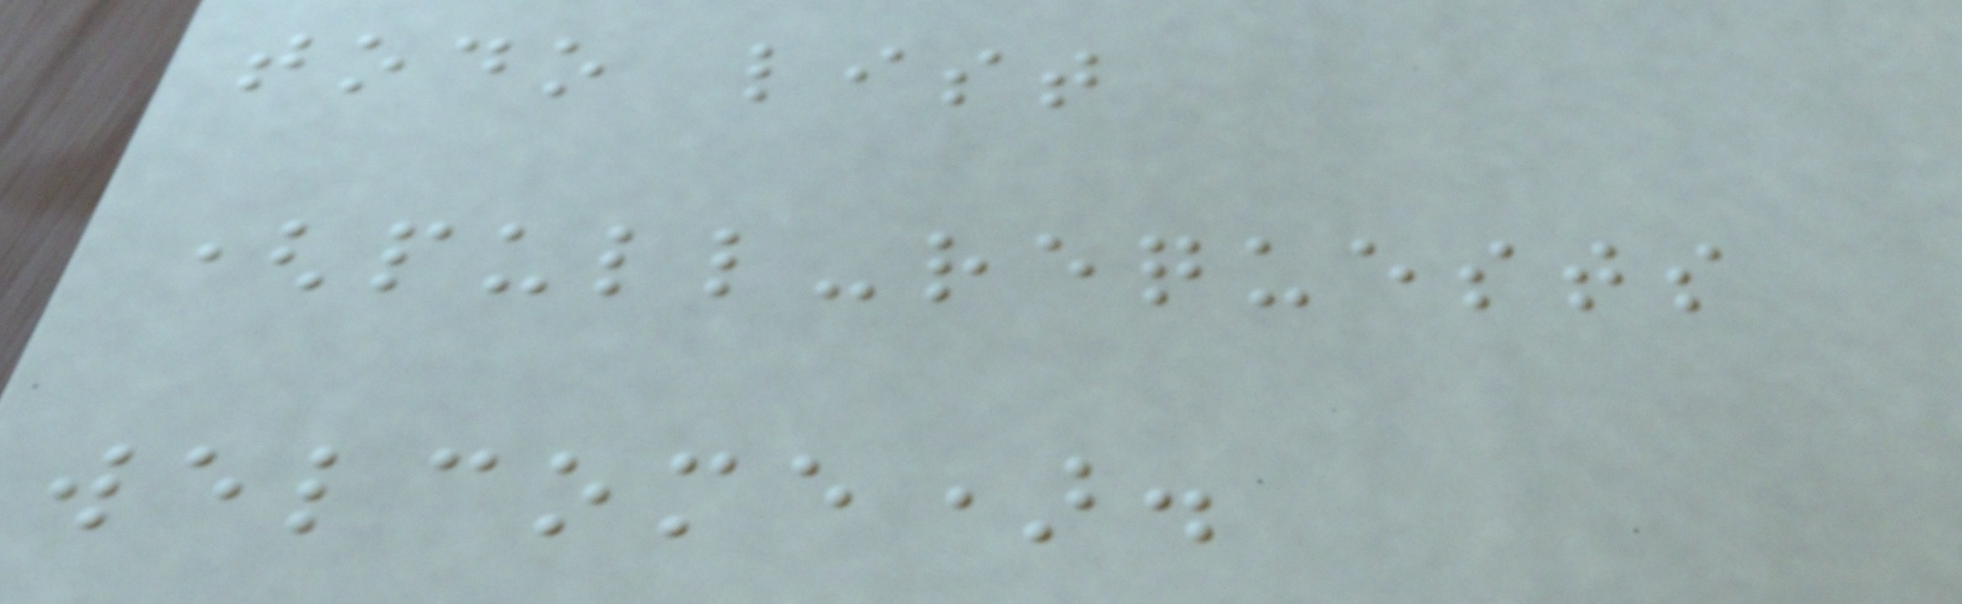todo list
(pull-requests
welcome).
